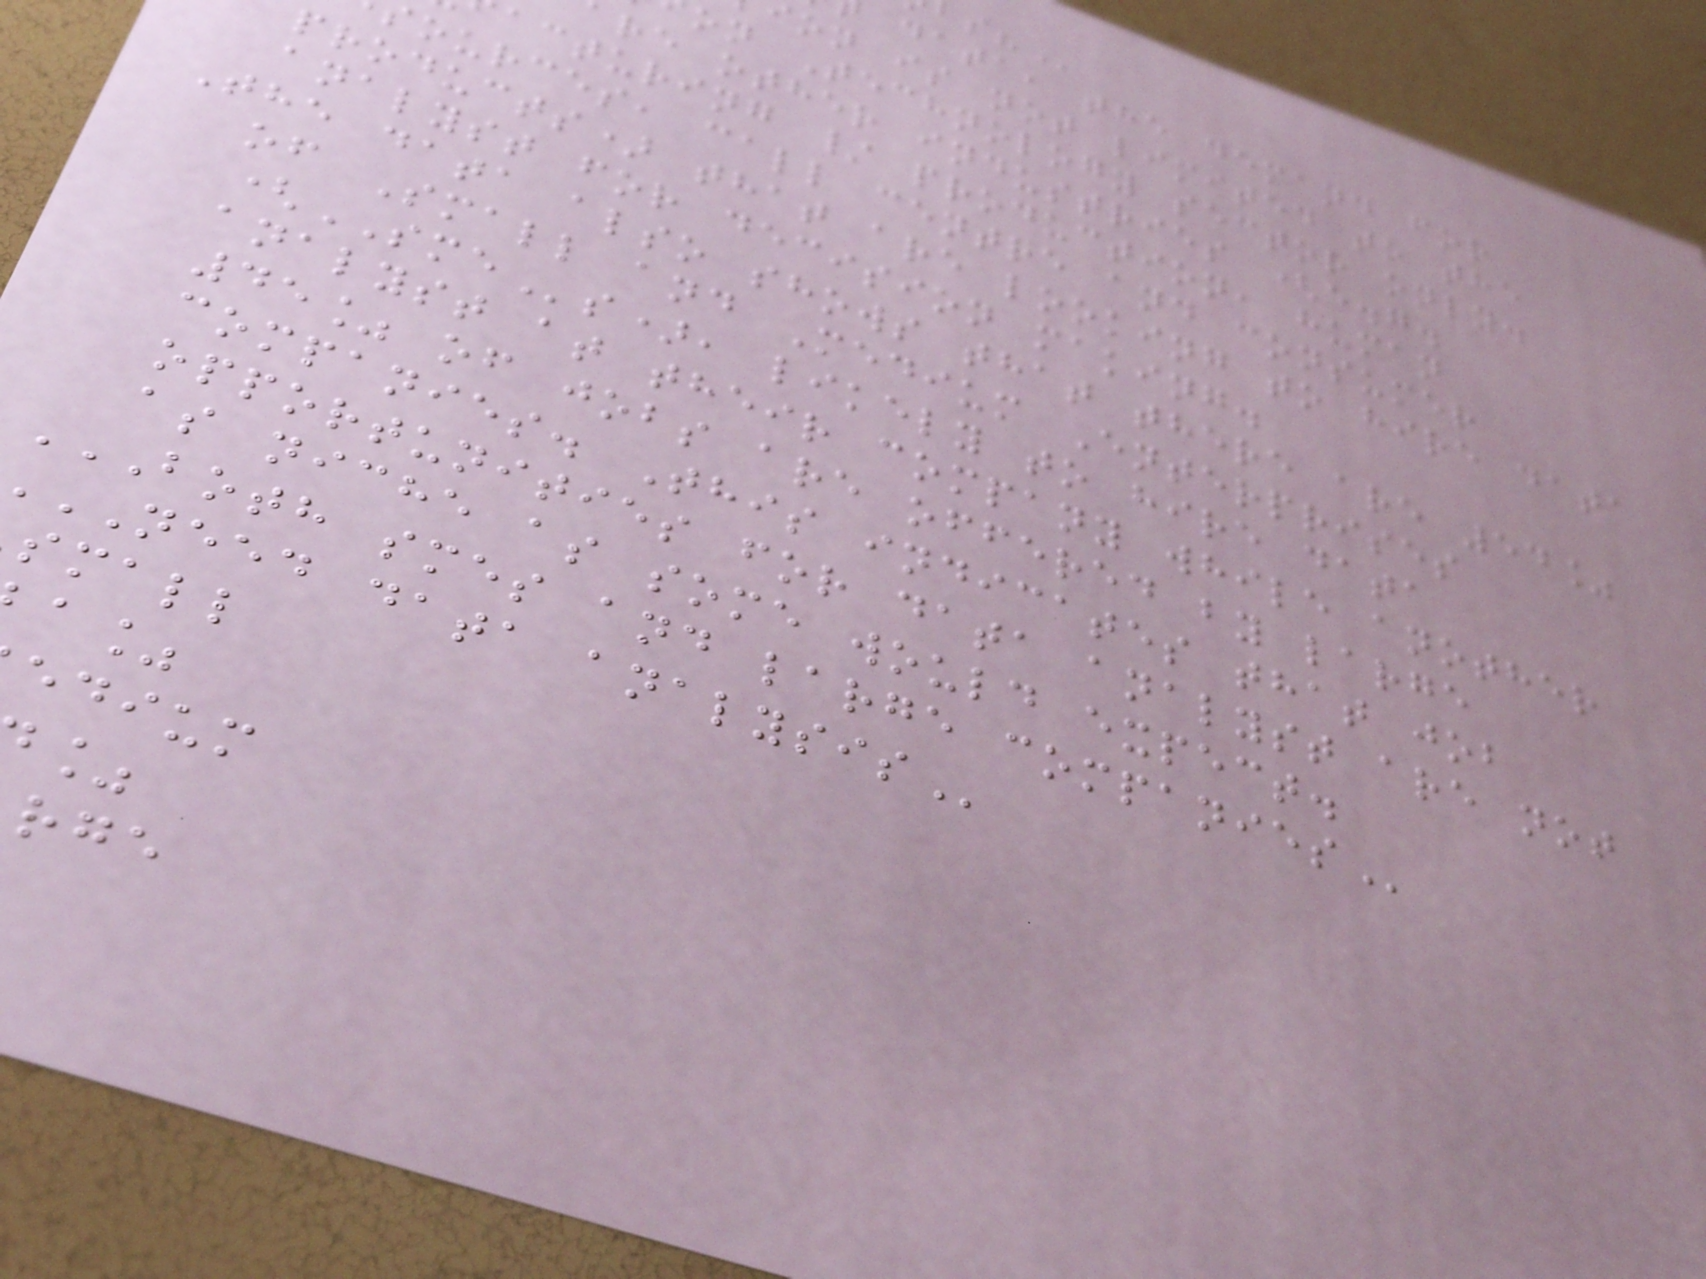data, the demand for
on is not limited to the
on Technology sector only.
re other industries (e.g.
acturing / production, human
ources, call centre and consumer
products) that are looking to hire data
analyst for decision making.
The data also shows that there are 54%
of Small and Medium Enterprises
(SMEs), likely to hire data
analyst at their company while another
45% of jobs are offered by large
companies. This indicates that job
opportunities for data analyst are not
as niche as some would expect.
BOTH SMES AND LARGE COMPANIES
NEED data
small
edium
